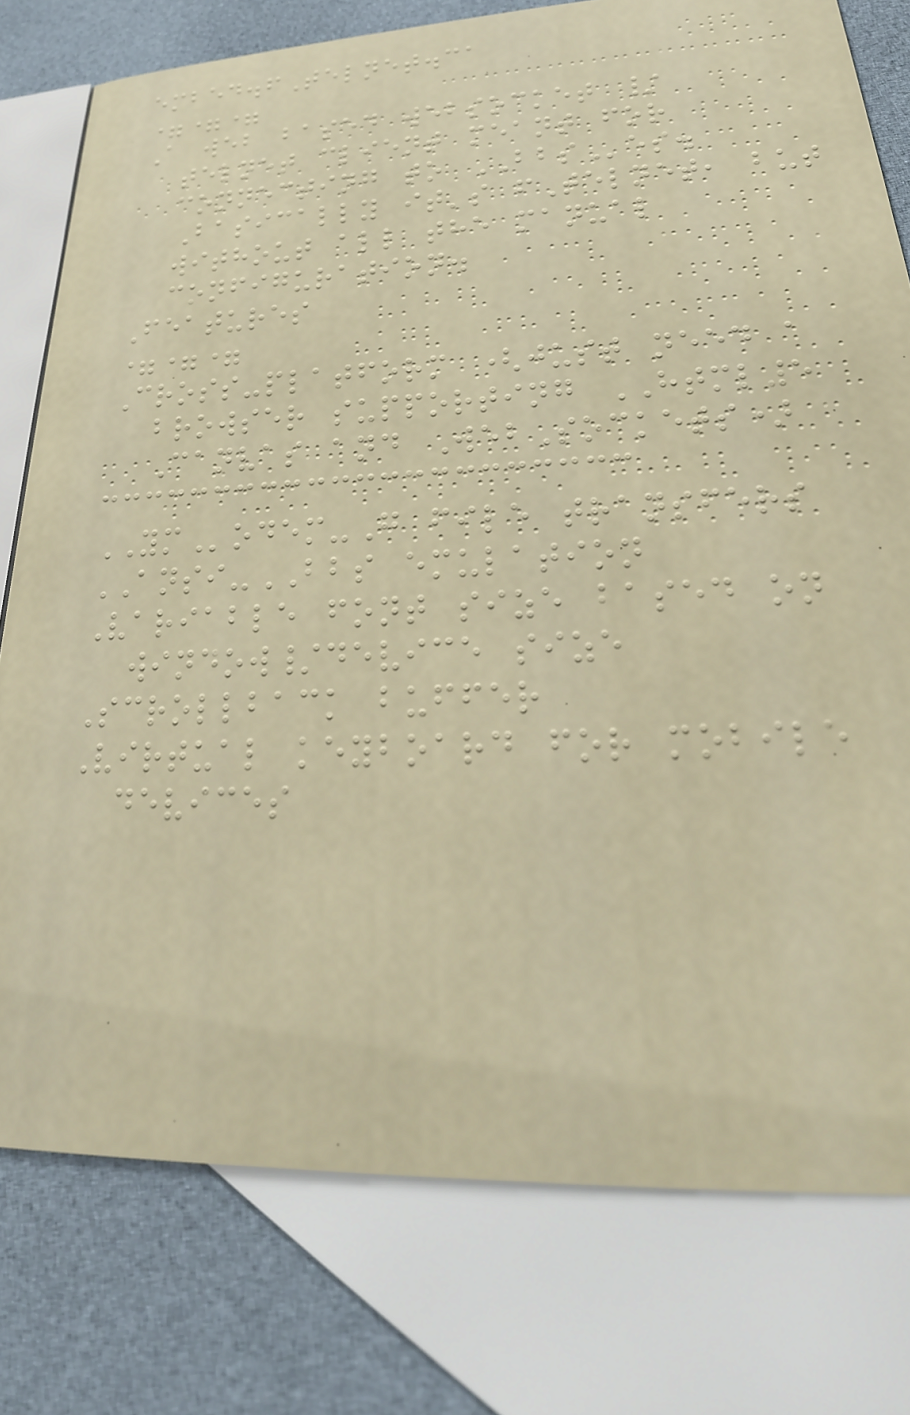embed.fTelnet.ca
===
A web based websocket /
telnet client meant for
connecting to BBSes.
Basically it's fTelnet, but
without all the manual
configuration.
Features
===
Cross-platform (just need a
browser supporting HTML5
Canvas and WebSockets)
YModem-G file transfers
ANSI-BBS emulation
Variable font size based on
window/device size
Scrollback buffer
Virtual keyboard for mobile
devices
